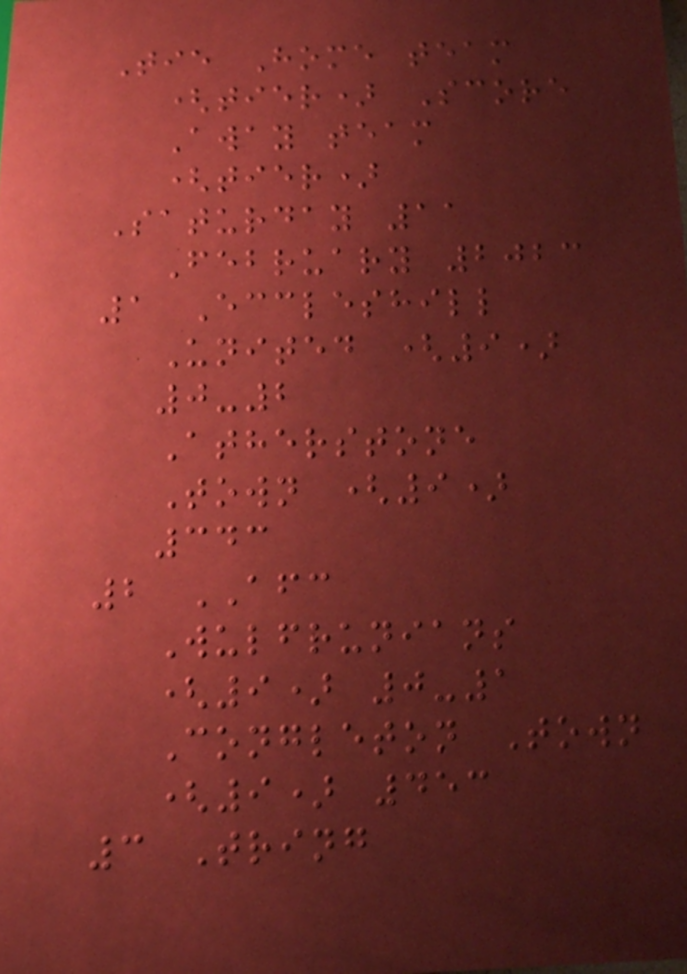Tie Home team
(tier) Score
Away team
(tier)
Saturday 11
February 2023
1 Eccleshill
United (9)
0-2
Atherstone
Town (9)
343
2 AFC
Wulfrunians
(9) 0-1
Congleton Town
(9) 453
3 Tring
